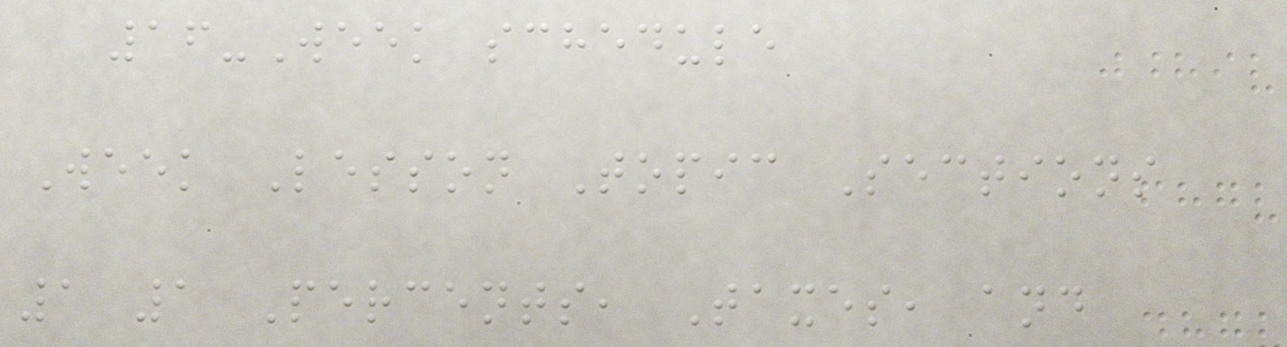16-Week schedule
Week Lesson Topic Sections
1 1 Percents, Taxes, and
